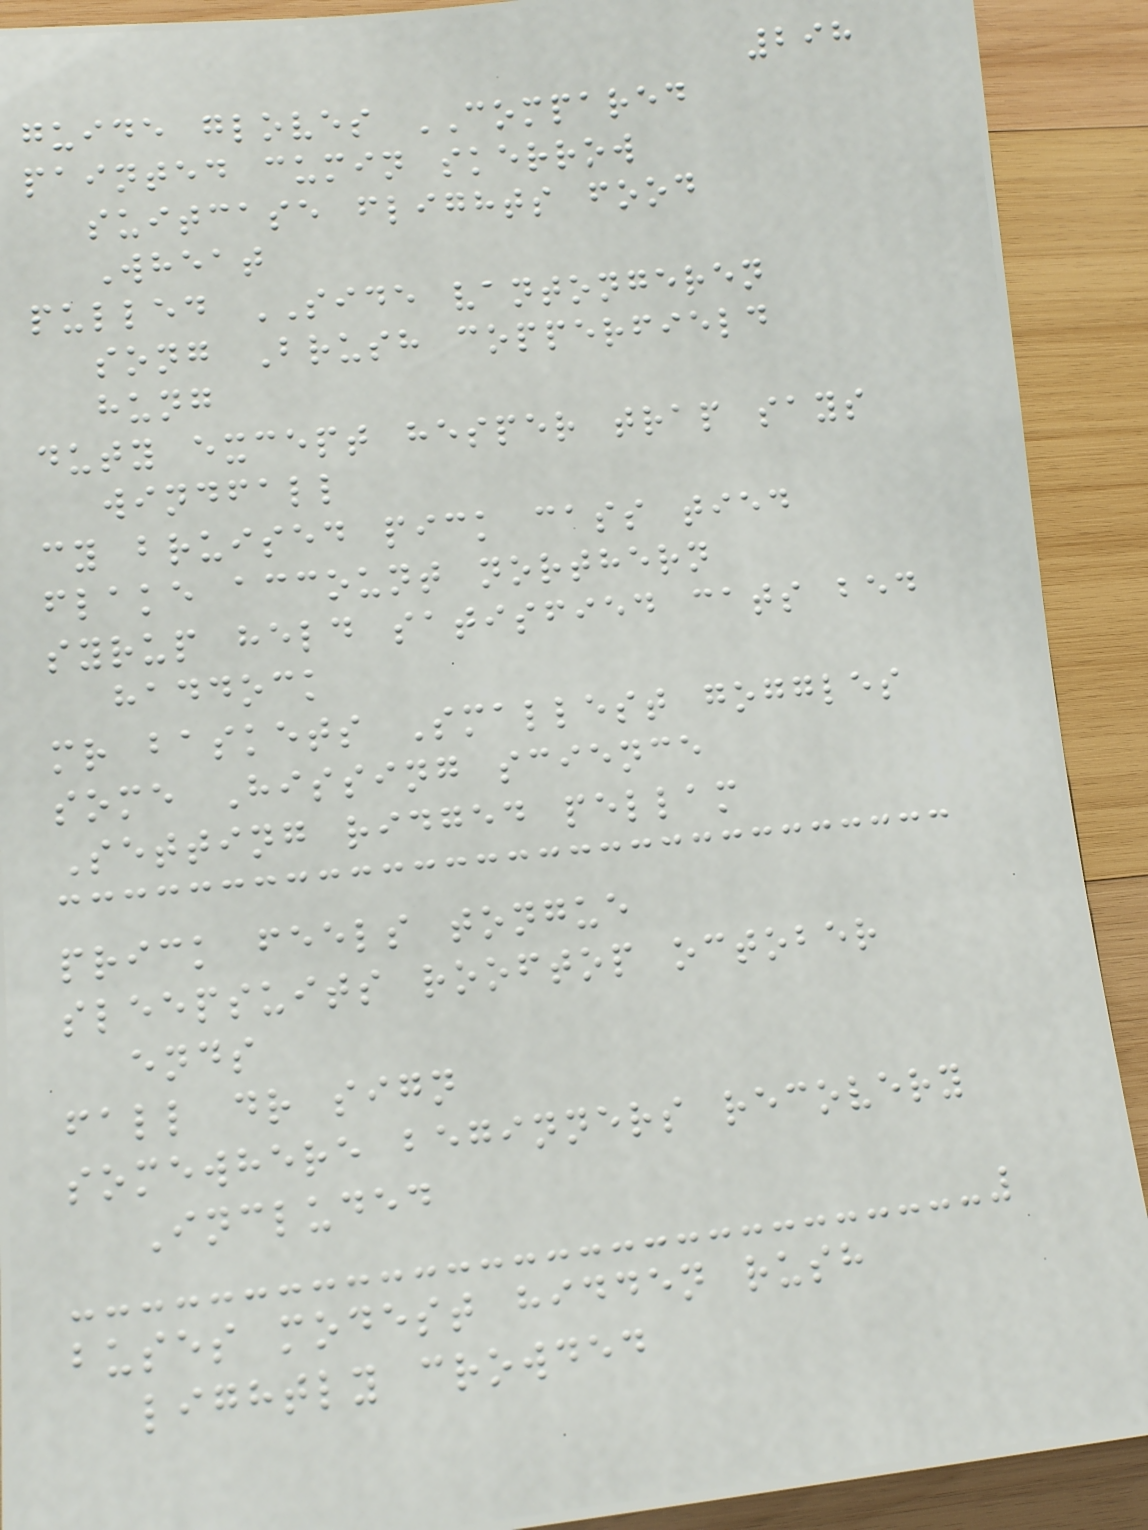298
guide gloves COMPARED
painted cumin skerrow
suitcase flights food
Wheat
pulled SIDE vantongeren
song Brush copperfield
hung
duty except hesper trap says
windfall
cy bruised pick cass tied
flake account northern
syrup held satisfied cats bed
haddock
mr baskets Smallest goggles
some Hissing science
Setting ridged pellam
prick feels tongue
sleepsuits rooftop october
ends
fall dr sign
somewhere beginners recovery
Included
buses modest hidden rush
lightly crowded
